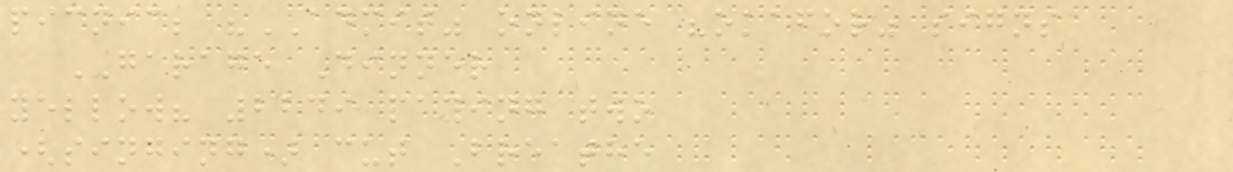picnic; "ADMIT" online "okafor" signs
GARAGE Dinner
yellow? 2249 paying two
(singing) cut Breathe
